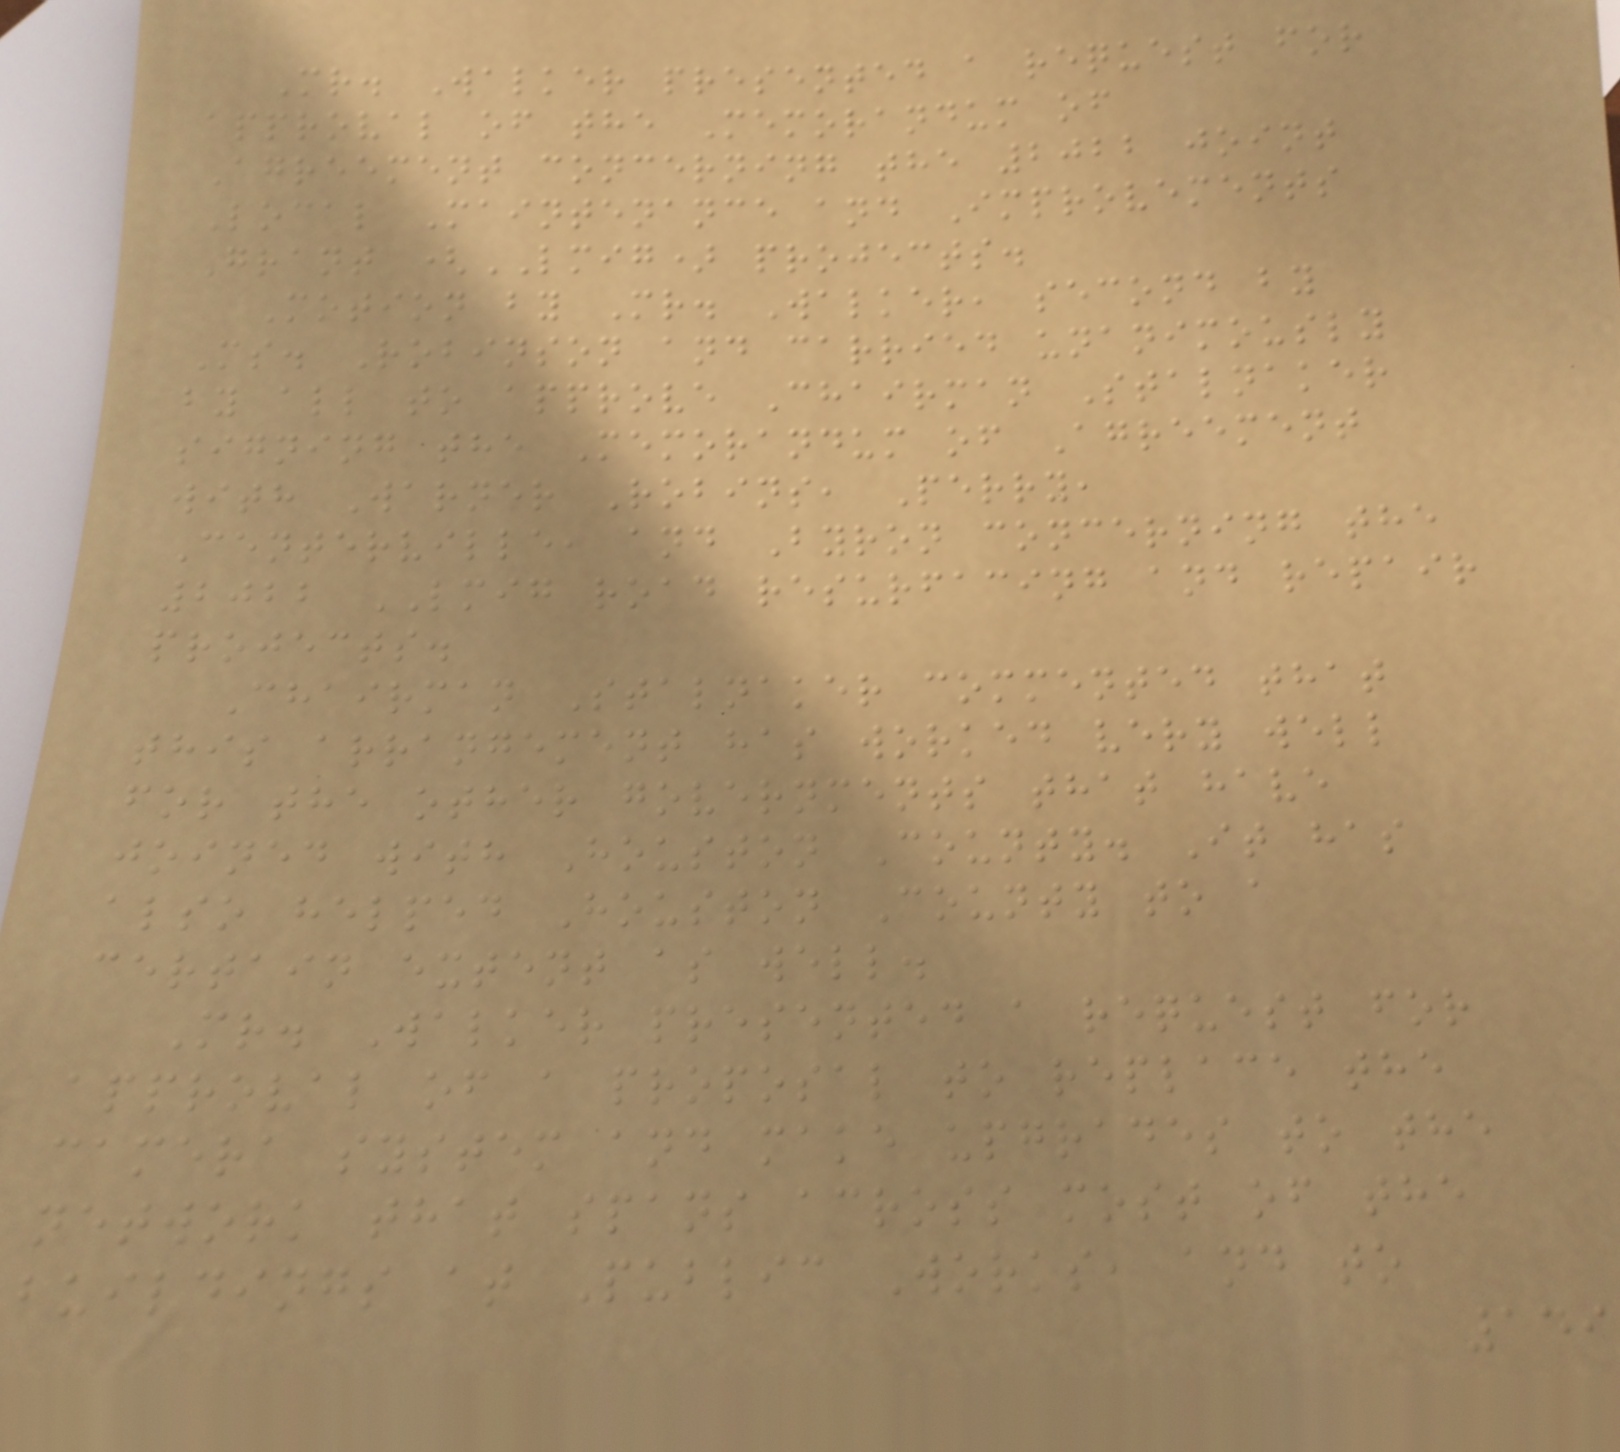Mr. Walker presented a request for
approval of the Memorandum of
Agreement concerning the 2022 joint
Local Maintenance and Improvements
Grant (LMIG) projects.
Motion by Mr. Walker, second by
Ms. Robinson and carried unanimously
by all to approve Chairman Stalnaker
signing the Memorandum of Agreement
with Warner Robins, Perry,
Centerville, and Byron concerning the
2022 LMIG road resurfacing and repair
projects.
Chairman Stalnaker commented that
this arrangement has worked very well
for the other governments that have
joined with Houston County. It has
also helped Houston County to a
certain extent as well.
Mr. Walker presented a request for
approval of a proposal to replace the
camera system and make upgrades to the
network that spans across most of the
buildings at Public Works, and to
149
